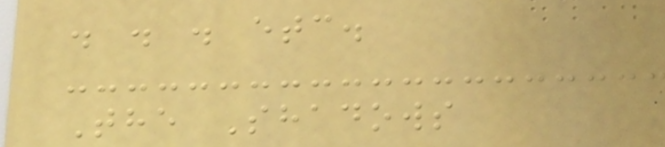. . . etc.
The Shadows
